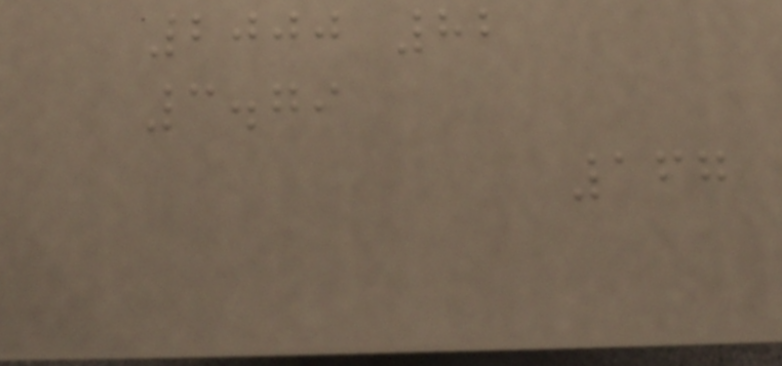2000 82
3.79
167
